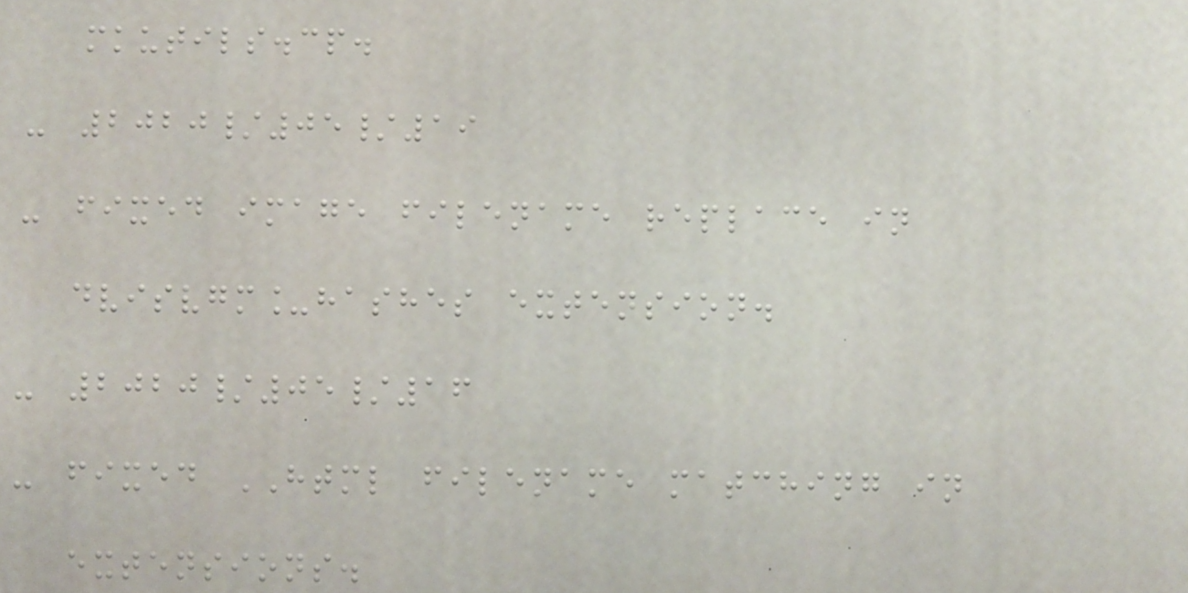mkutils.cp.
- 2020/05/19
- fixed image filename replace in
dvisvgm_hashes extension.
- 2020/05/16
- fixed HTML filename matching in
extensions.
